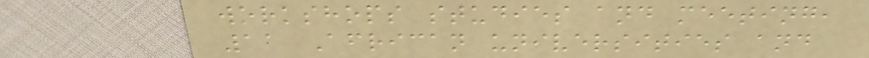workshops studies and meeting,
11 African universities and
